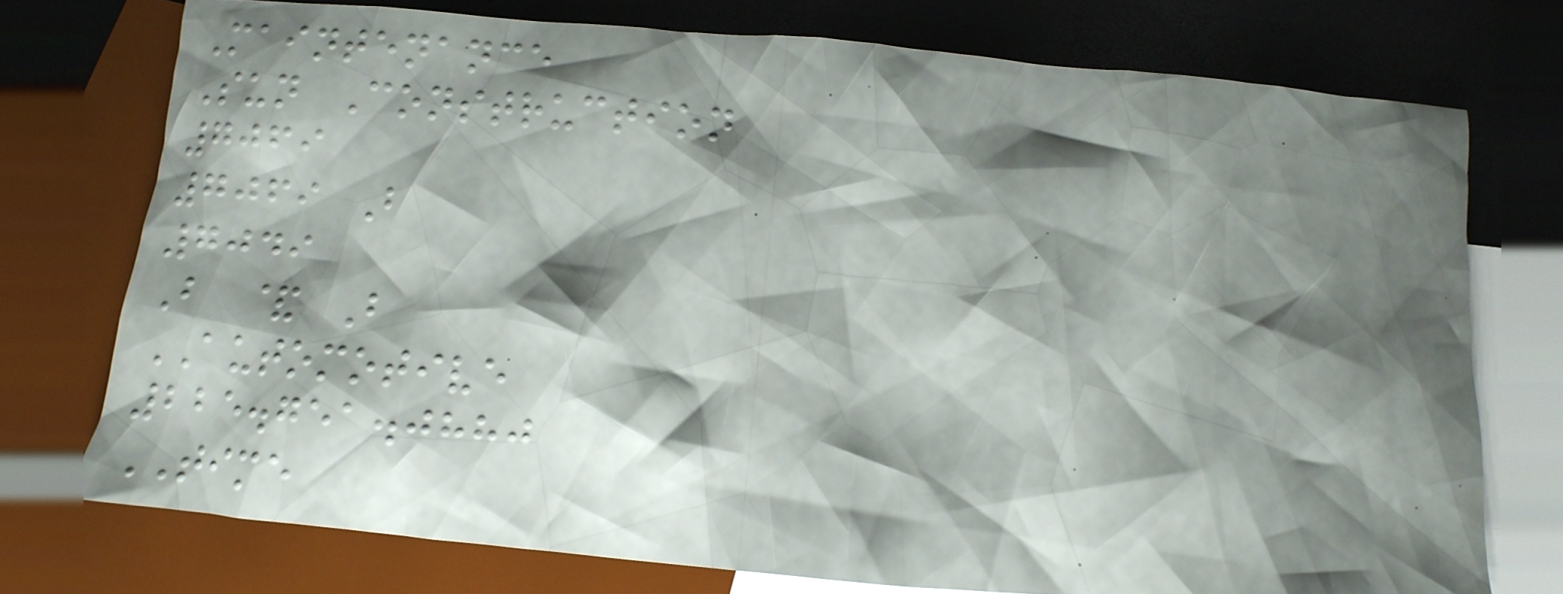Maintenance
Sun Construction
7069
7069 B
7049
B & B
AUTOMOTIVE
225.751.0880
TIME
